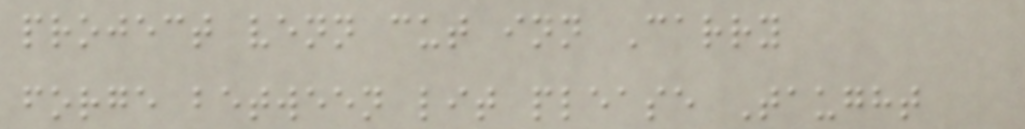project venn cut inn Carry
forge between lit please Taught
